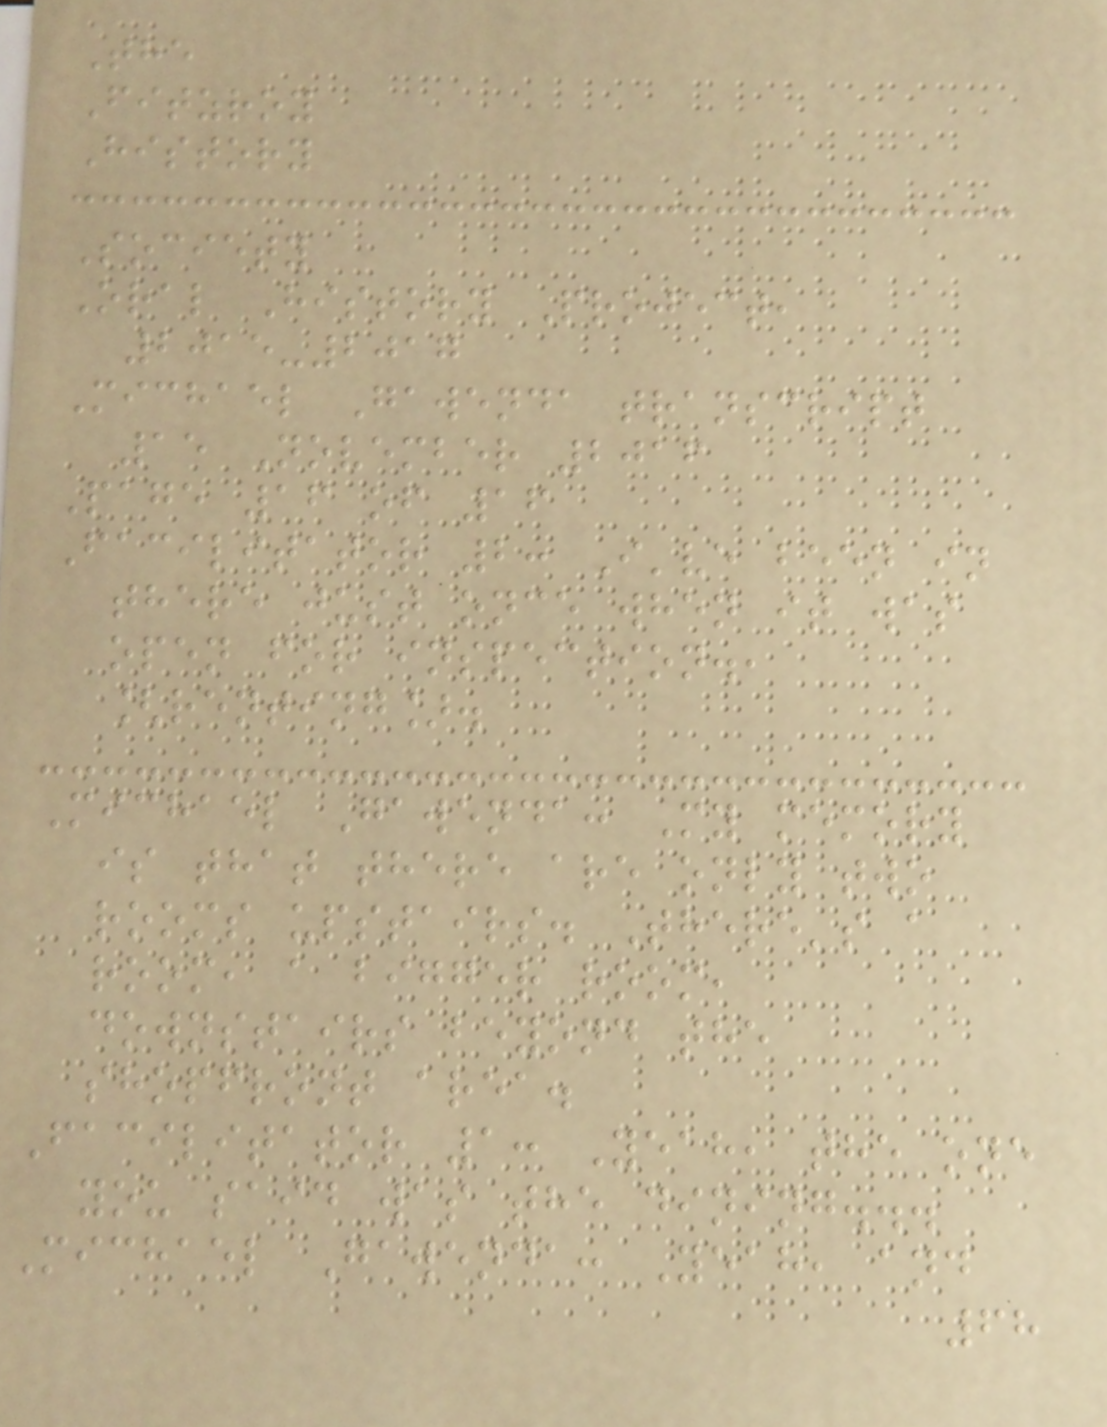The
Fitzroy
History
Society
Oral History Project,
2015-2017
Michael Gawenda transcript
15 November 2016
Page 16 of 16
Facilitator 2: I've been in
there just once when it was
open for inspection.,
[renting].
Michael Gawenda: My memory
is that there are only two
rooms upstairs. There's a
room, a bigger room,
downstairs beyond the
shopfront area.
Facilitator 1: Yeah, the one
you said was the dining...
Michael Gawenda: Yeah, and
68
